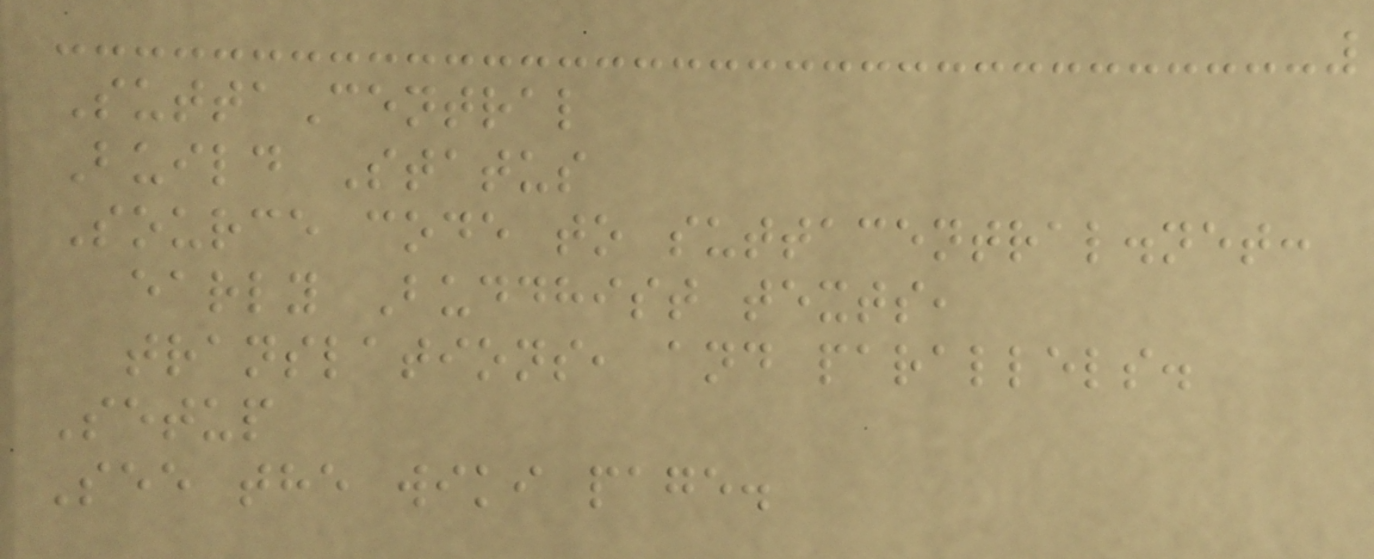SuttaCentral
Build Status
Source code to suttacentral.net:
early Buddhist texts,
translations, and parallels.
Setup
See the wiki page.
